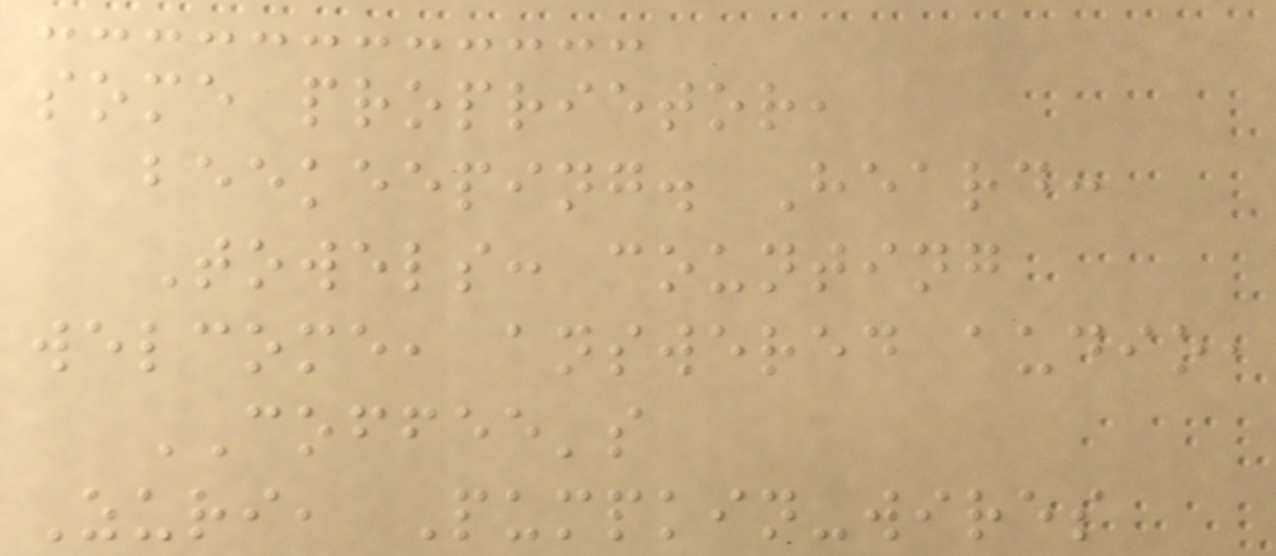some proprietor,
beekeeping. Heard:
Towels: counting
welcome, answered audio,
COFFEE's
Zuri, Pumpkin-wires
